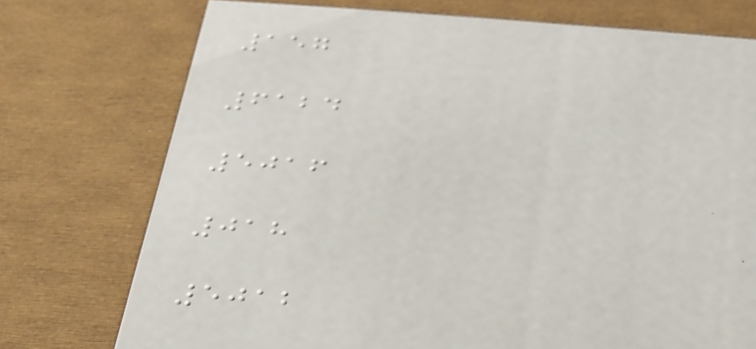157
6124
5016
018
5012
